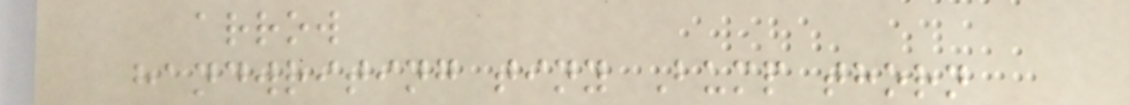arrow
handwriting tiny Bump thorn
